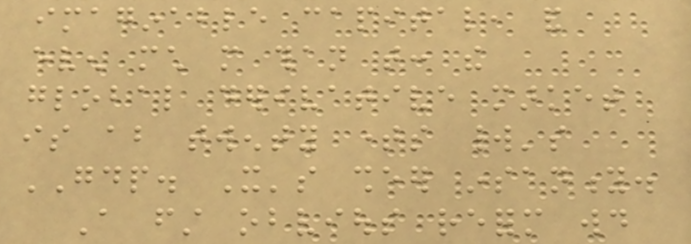imaginable capital, and
even much more than that: the
global derivative market
is about twenty times world's
GDP. It's sheer insanity.
A first obvious reform would
